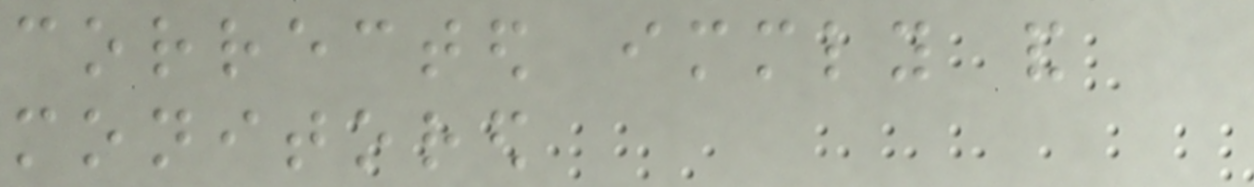corrected immediately and
monitored
